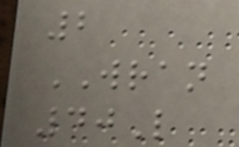2
WRAN
40L
